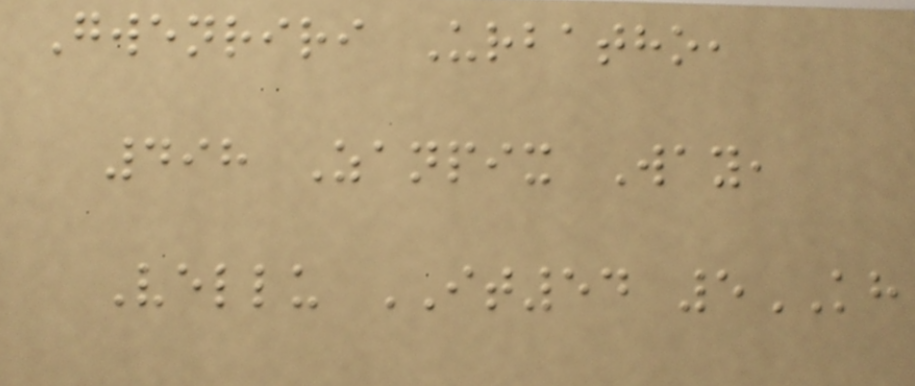Gwenriri Urbatho,
498 Zanpix Way,
Vellu IT54 5KH
